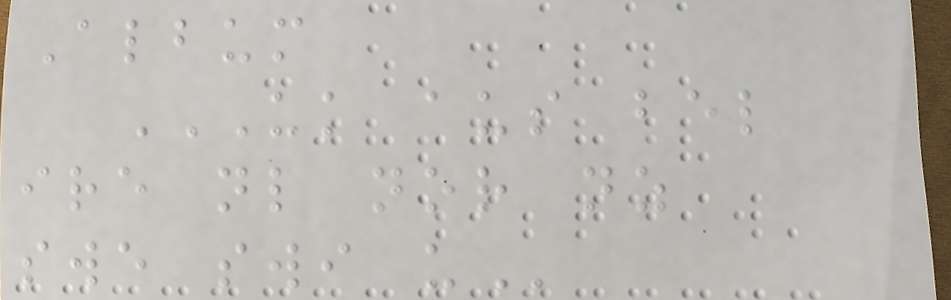Album
UK AUS BEL
IRE NL NOR NZ
SWE SWI US
